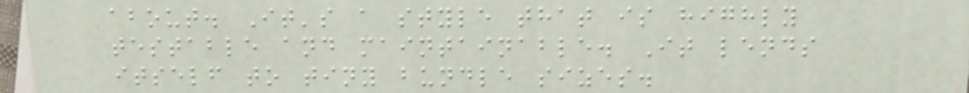about. It's a style that is highly
testable and maintainable. It lends
itself to tiny bundle sizes.
